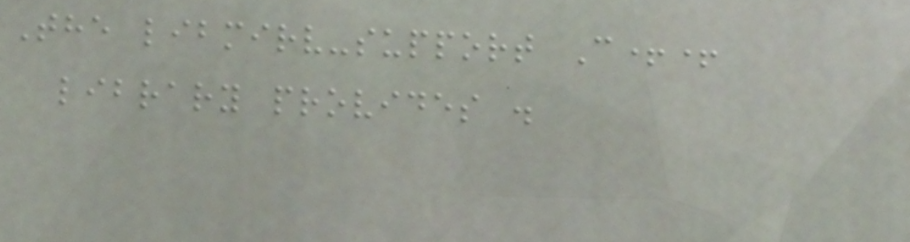The libmirv-support C++
library provides .
